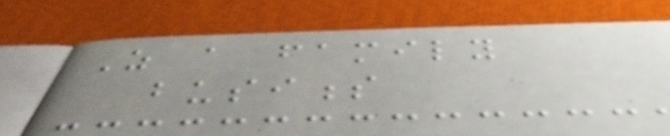As a family
business
